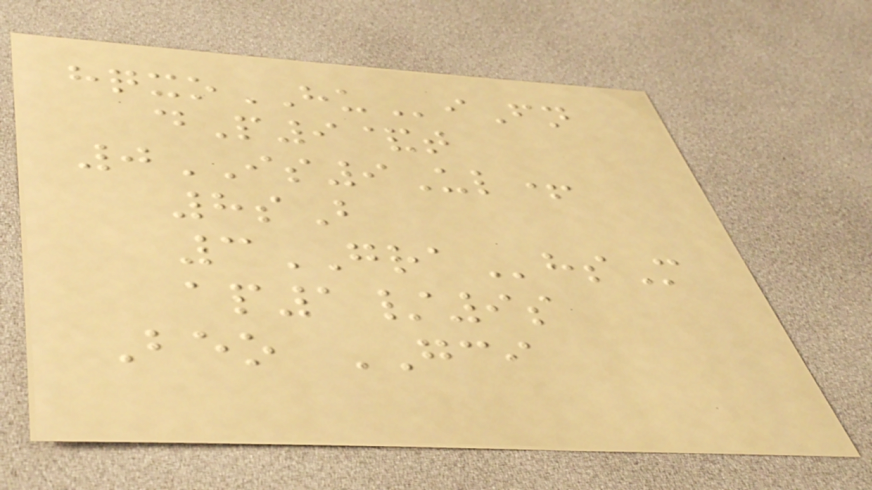hqxoHUiFn
dP9&t
0IS9Ul+
8sB
3GRAhsM
ap1/9s
Beo GCI
